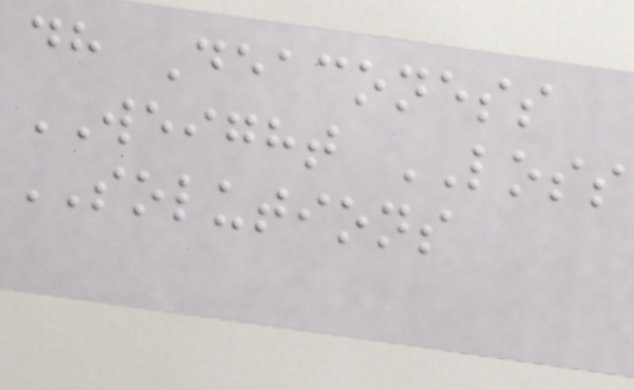dh Deaconess
WEIGHT LOSS
SOLUTIONS
